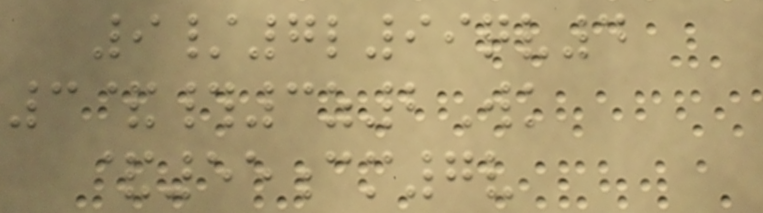9/7l99qv4
3&#3z2Wk
&55cm7v
